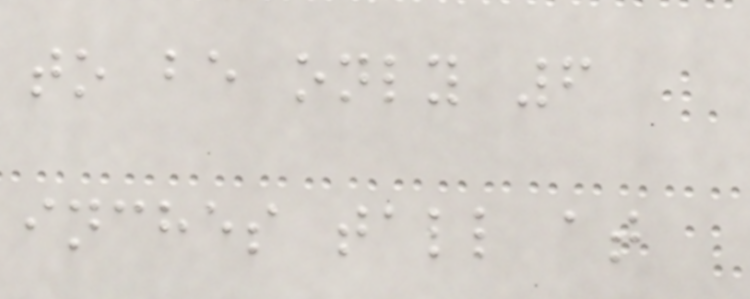to be only 6
inches tall at
